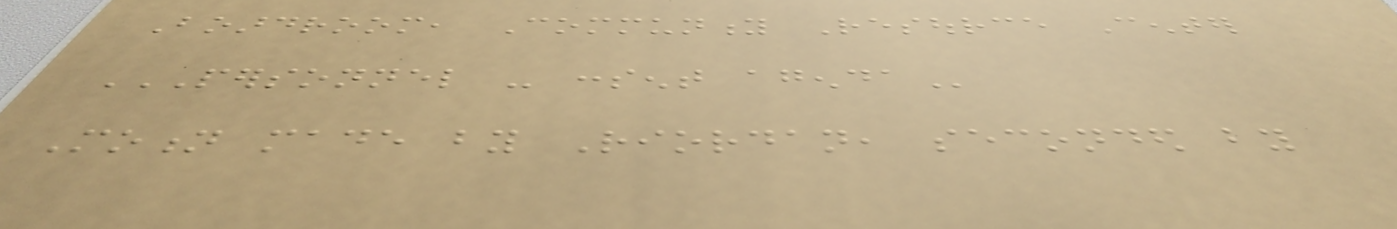Boardroom, Community Resource Center
PERSONNEL - CONSENT AGENDA
Motion made by Riordan, seconded by
